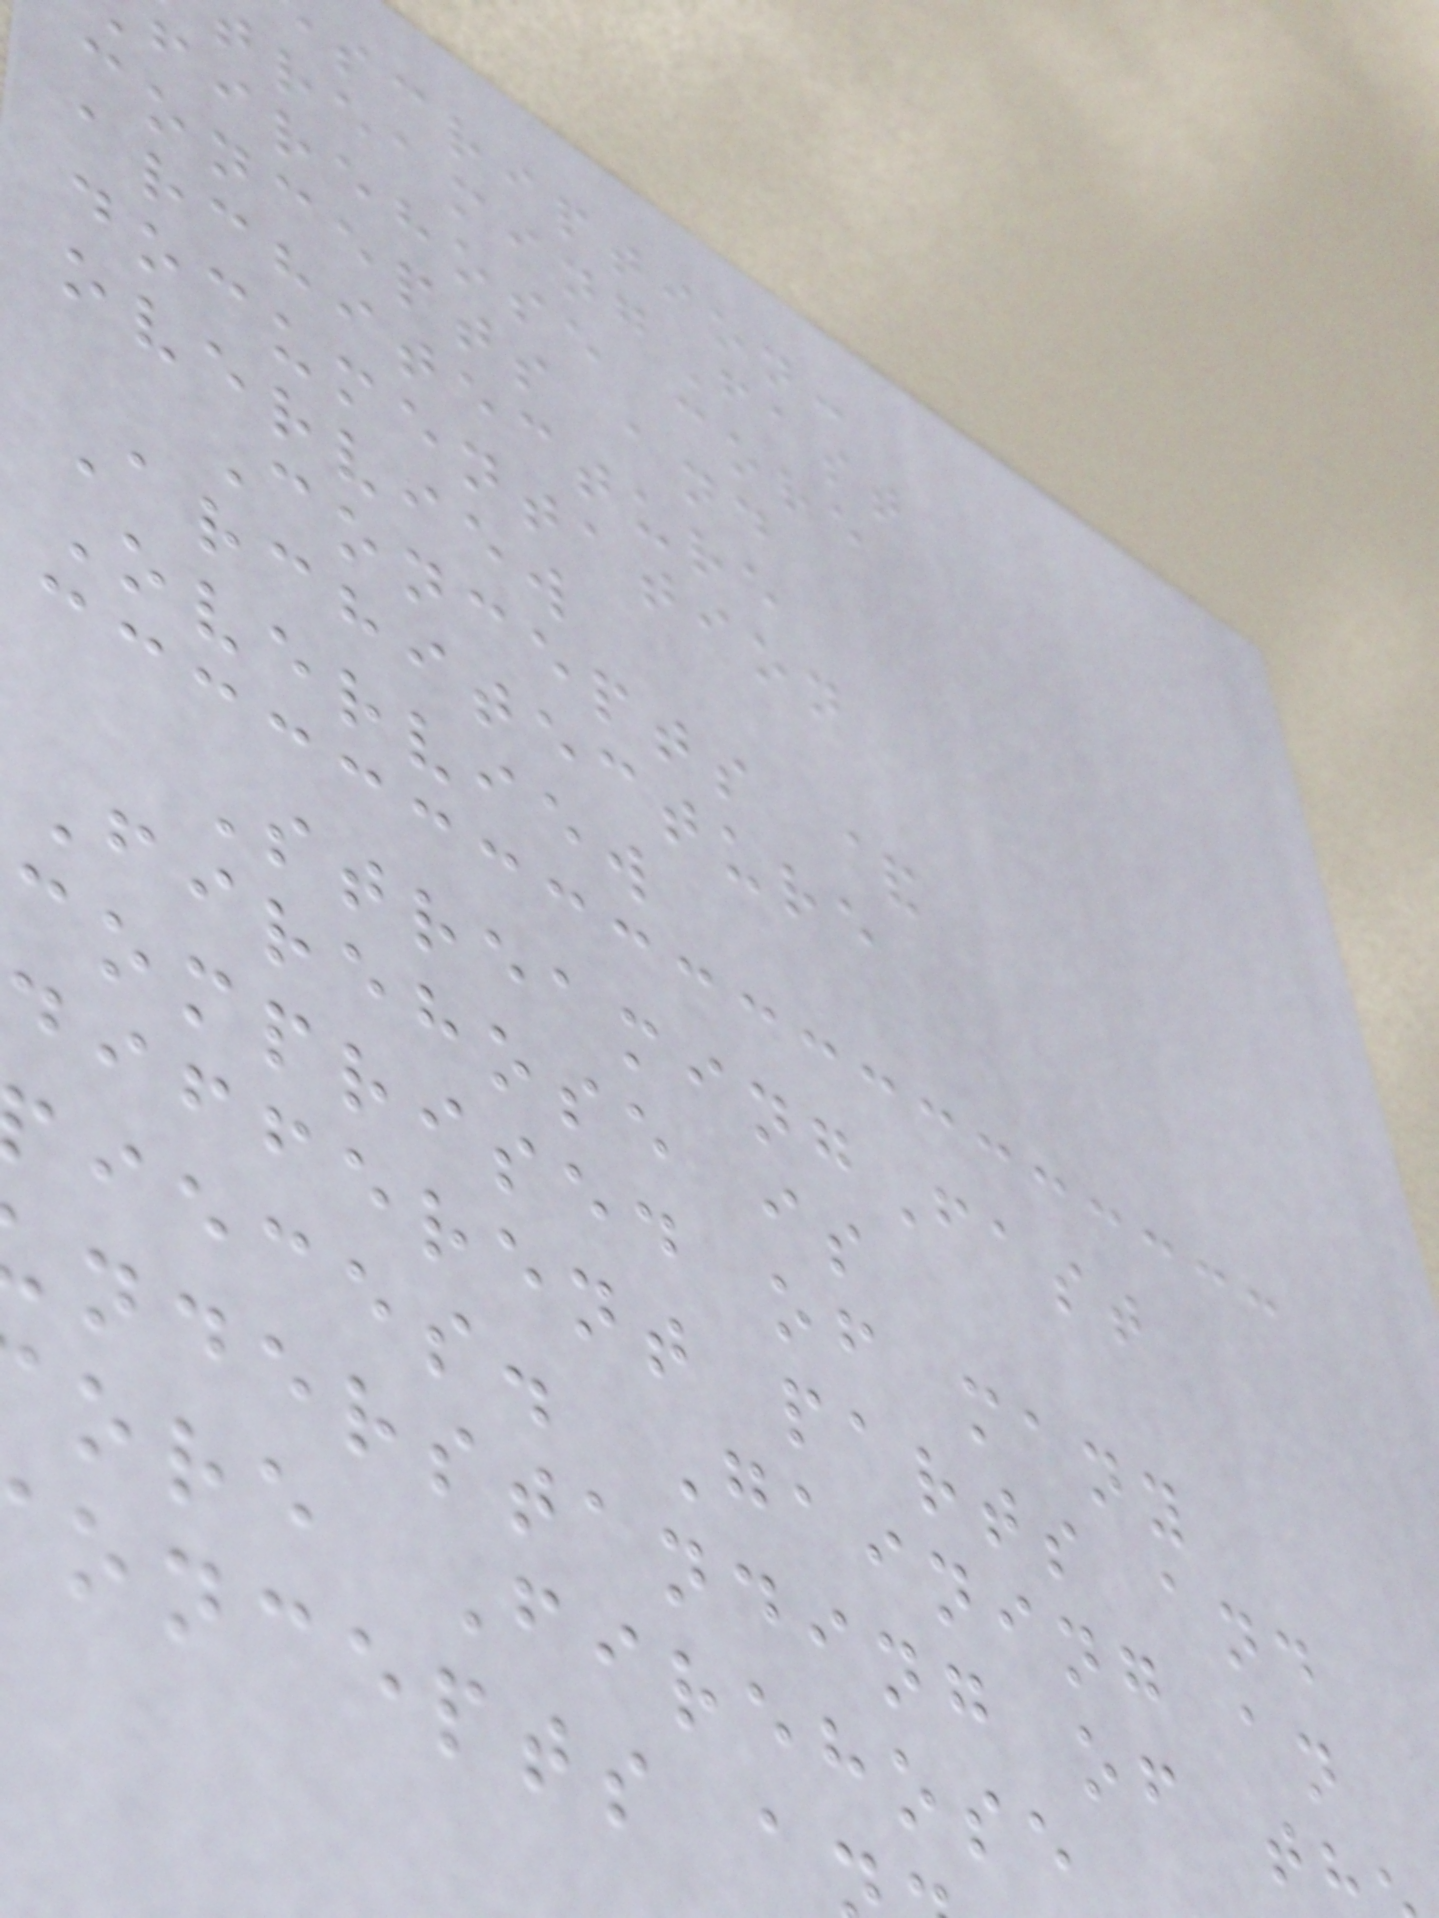scription:
treamingFast
firehose core
concepts and
architecture
documentation
overview
Concepts &
Architecture
Overview
StreamingFast
Firehose is
comprised of many
different parts and
ieces. Gaining an
nderstanding of t
ore Firehose
oncepts a
